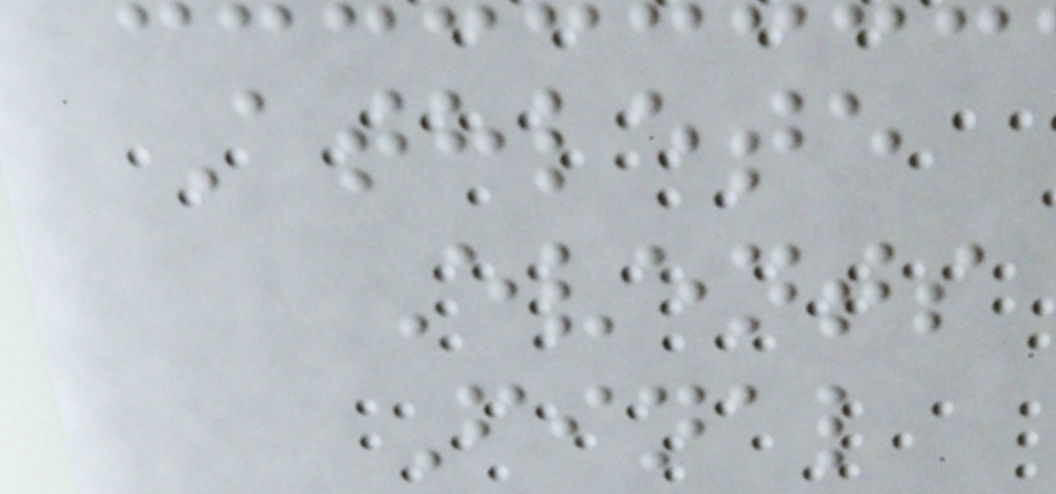Athlete
Events
Final
